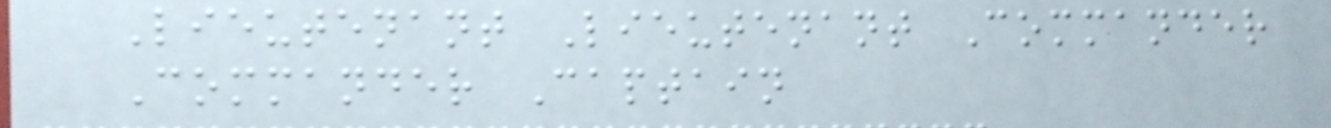Lieutenant Lieutenant Commander
Commander Captain
